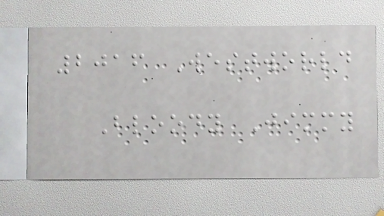2016 Westworld
Bloody Jimmy
